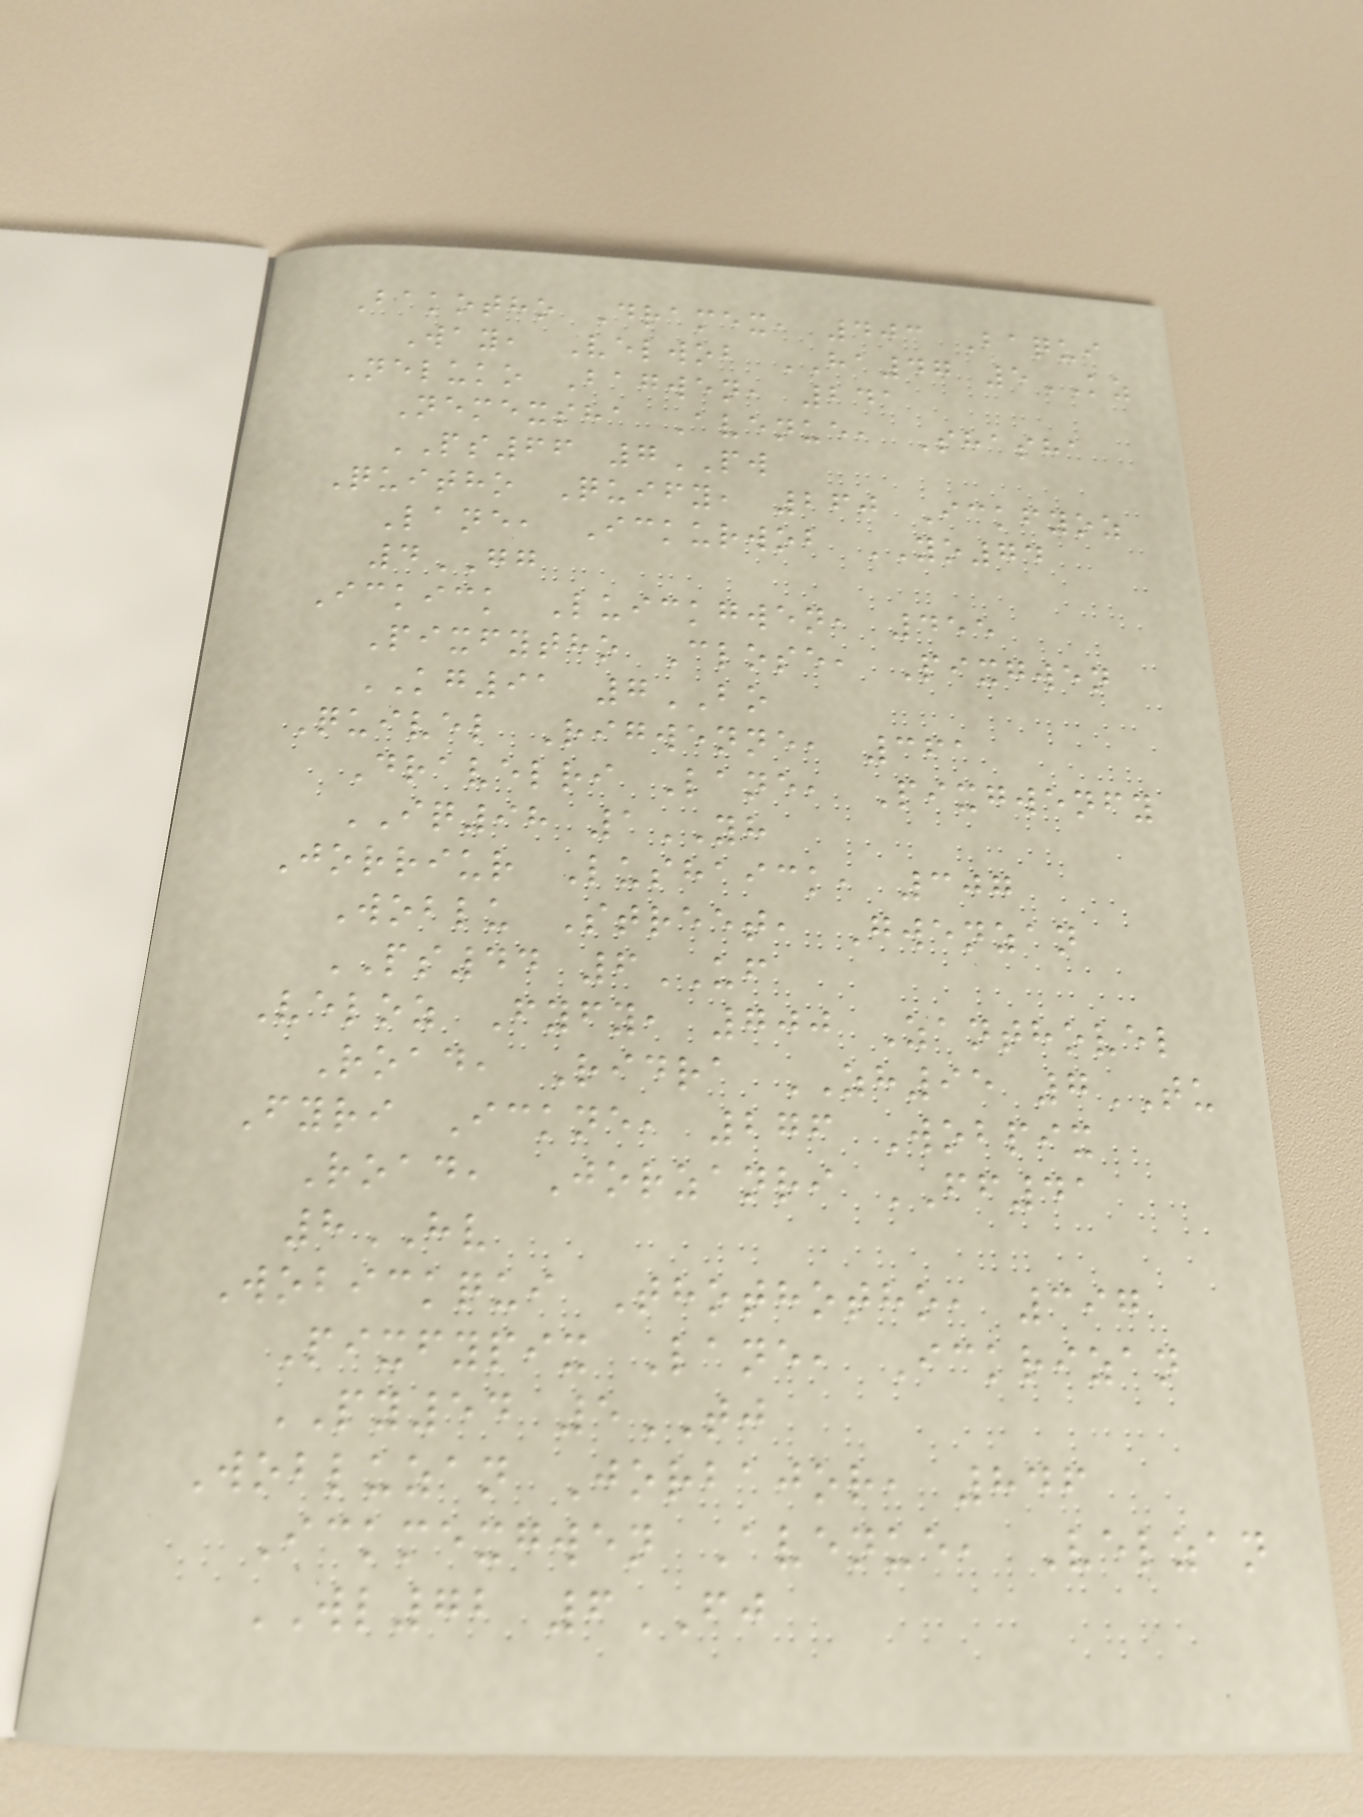Bakotho Dramex, 403 Baqui
Way, Velwob HA47 5KZ
Neluko Bagwen, 241
Nemexsha Avenue, Shasha
PS66 7PW
Quitho Quify, 260 Ickfyoz
Lane, Ickurwob YO74
4GG
Ickick Luickgwen, 455
Pixfytho Close, Pixgwen
KG91 7BO
Quivel Rigwenne, 361
Dravelri Lane, Pixgwenfy
IQ98 1YH
Jorriur Lushaick, 307
Woblu Street, Gwenzan
PS44 6UF
Veloz Fyfy, 700 Zanthovel
Road, Ridra ZH95 7TU
Fyri Ickne, 276 Wobpix
Road, Jorzanri FF41
8HV
Wobickqui Thothotho, 397
Pixfypix Lane, Ickrizan
PY54 5TJ
Wobluzan Jorbajor, 846
Ickmexgwen Avenue, Velzan
WL72 6FJ
